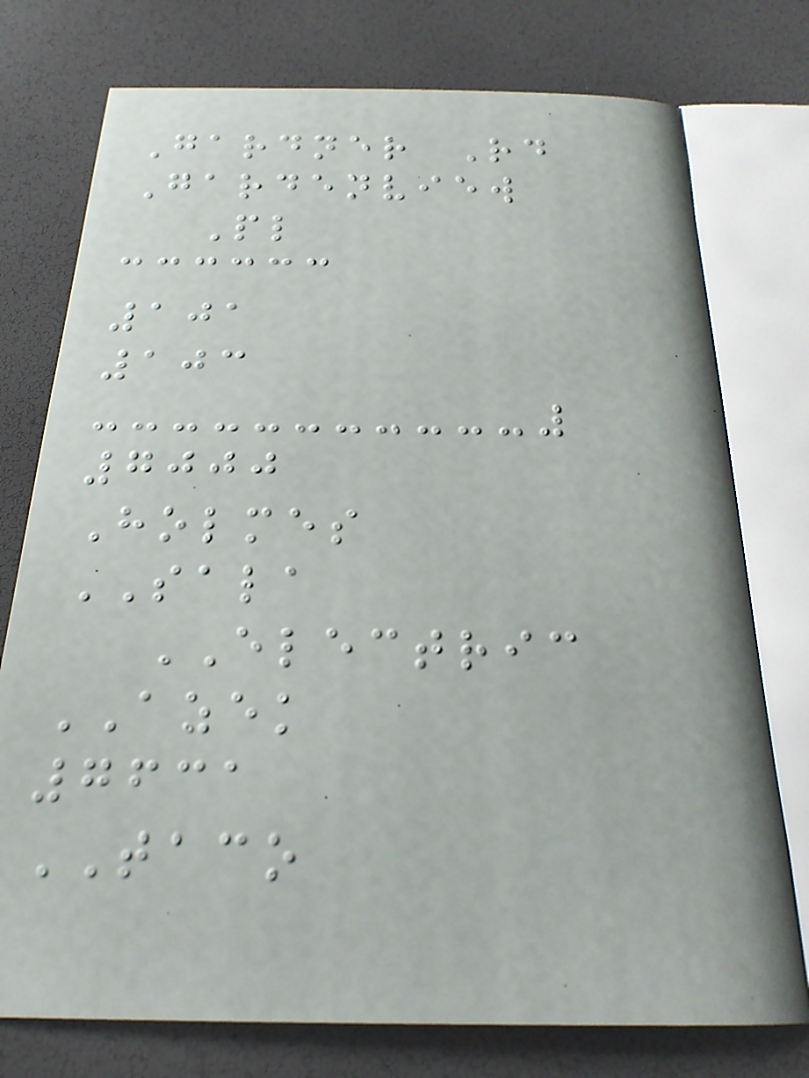Gardner Rd
Gardenview
Pl
101
103
7000
Holmes
SALA
ELECTRIC
AZEK
7631
TACO
